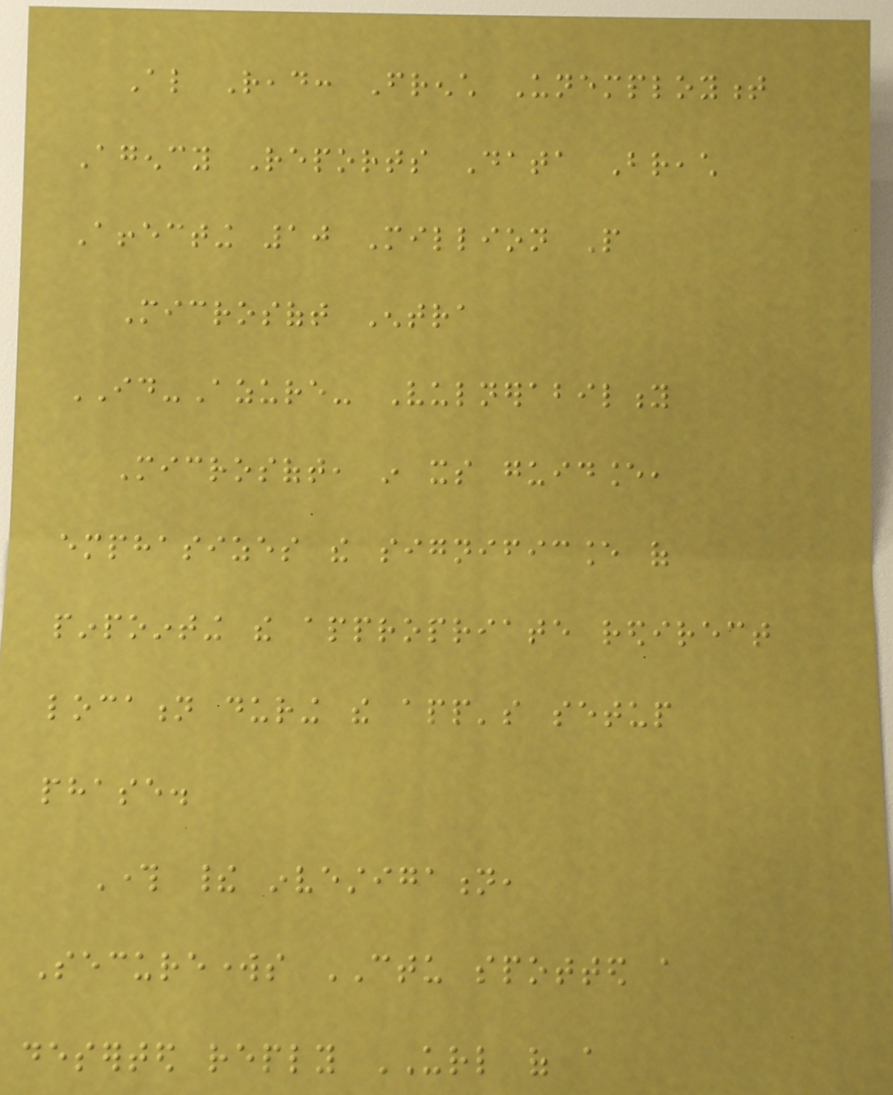Also Read: French Unemployment
Agency Reports Data Breach
Affecting 10 Million People
Microsoft Entra
ID-Azure- Vulnerability
Microsoft, in its guidance,
emphasizes the significance of
pinpointing the appropriate redirect
location during the app's setup
phase.
Through their investigation,
Secureworks CTU spotted a
deserted reply URL of a
